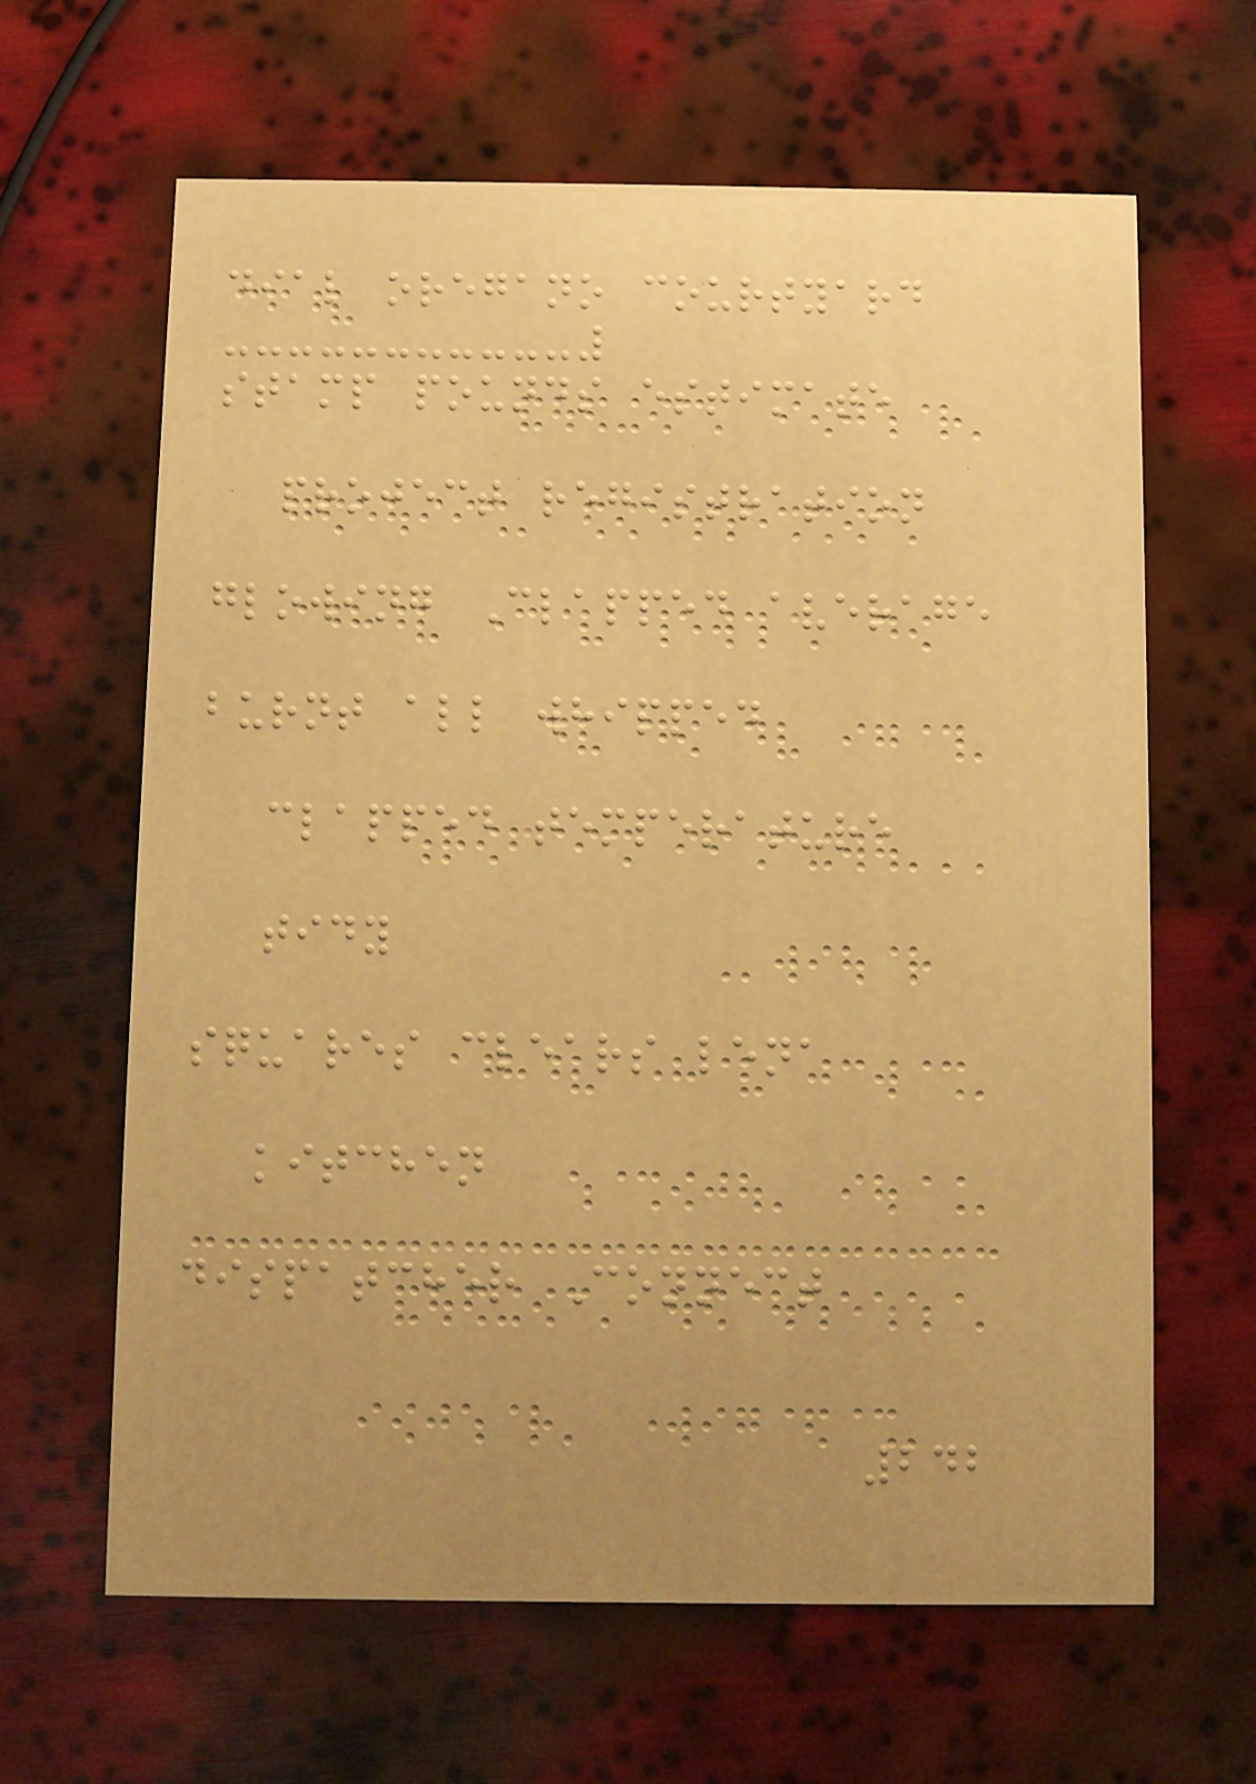dial oregano courtyard
stamp pounds estimate
project registration
glowing Clapped average
burnt all whipped
clapped temperature
tidy
squares clears lena
kitchen
dispatcher Connect
242
